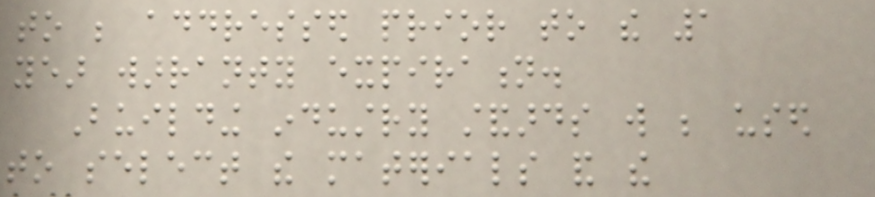to be addressed prior to the 1
year warranty expiration.
Building industry standards will be used
to select the materials and the
